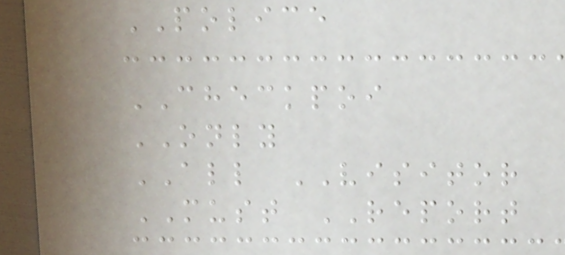POLICE
CHECKPOI
ONLY
ALL VISITOR
MUST REPORT
